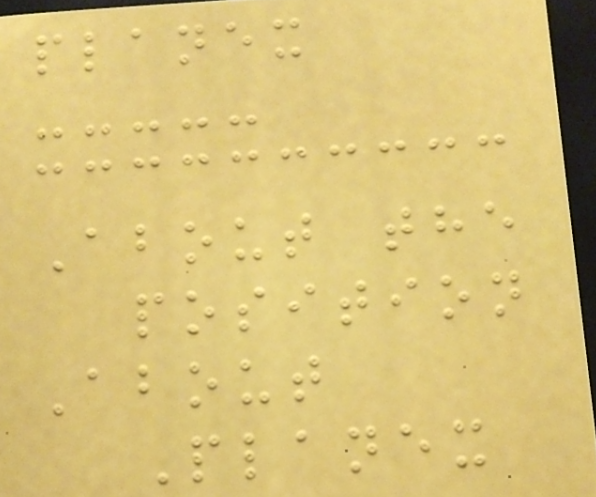planex
About the
position
About
Planex
